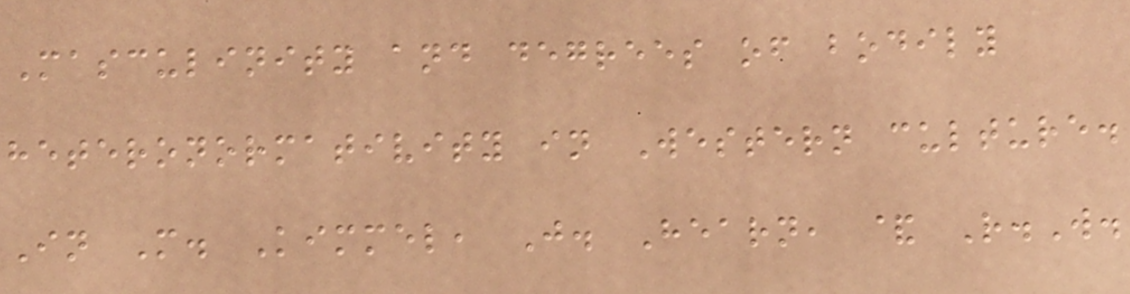Masculinity and degrees of bodily
heteronormativity in Western culture.
In M. Kimmel, J. Hearn, & R.W.
